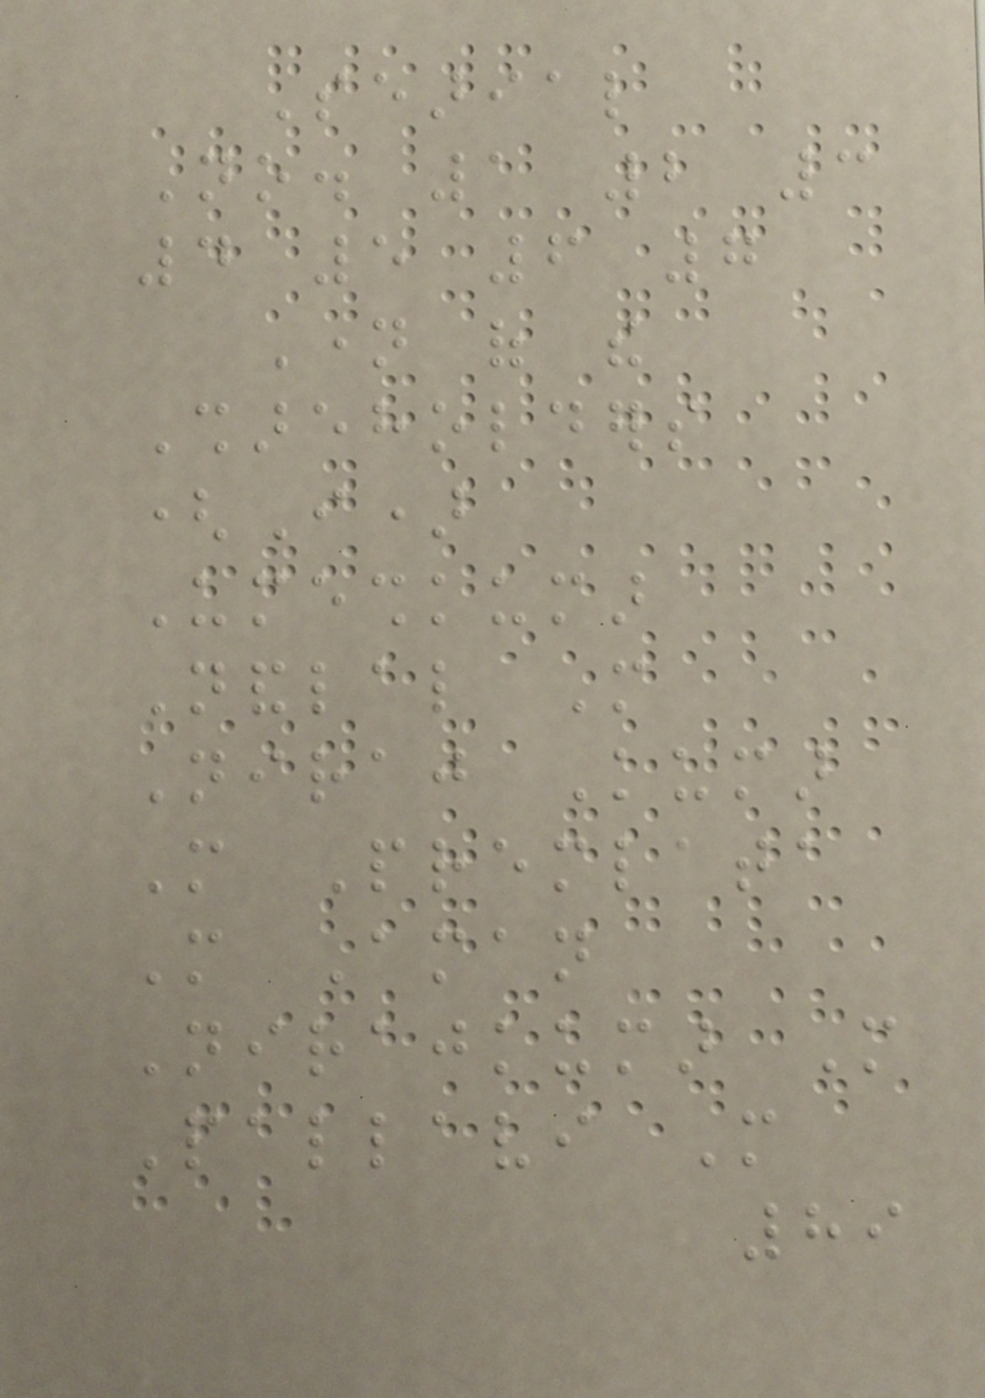Searial
No. 1 2 3
4 5 6 7
Name of the
Shareholders
(I)
Umeshkumar
Nandlal More
Niraj Kumar
More Premlata
More Aman
Nirajkumar More
Pallavi More
89
